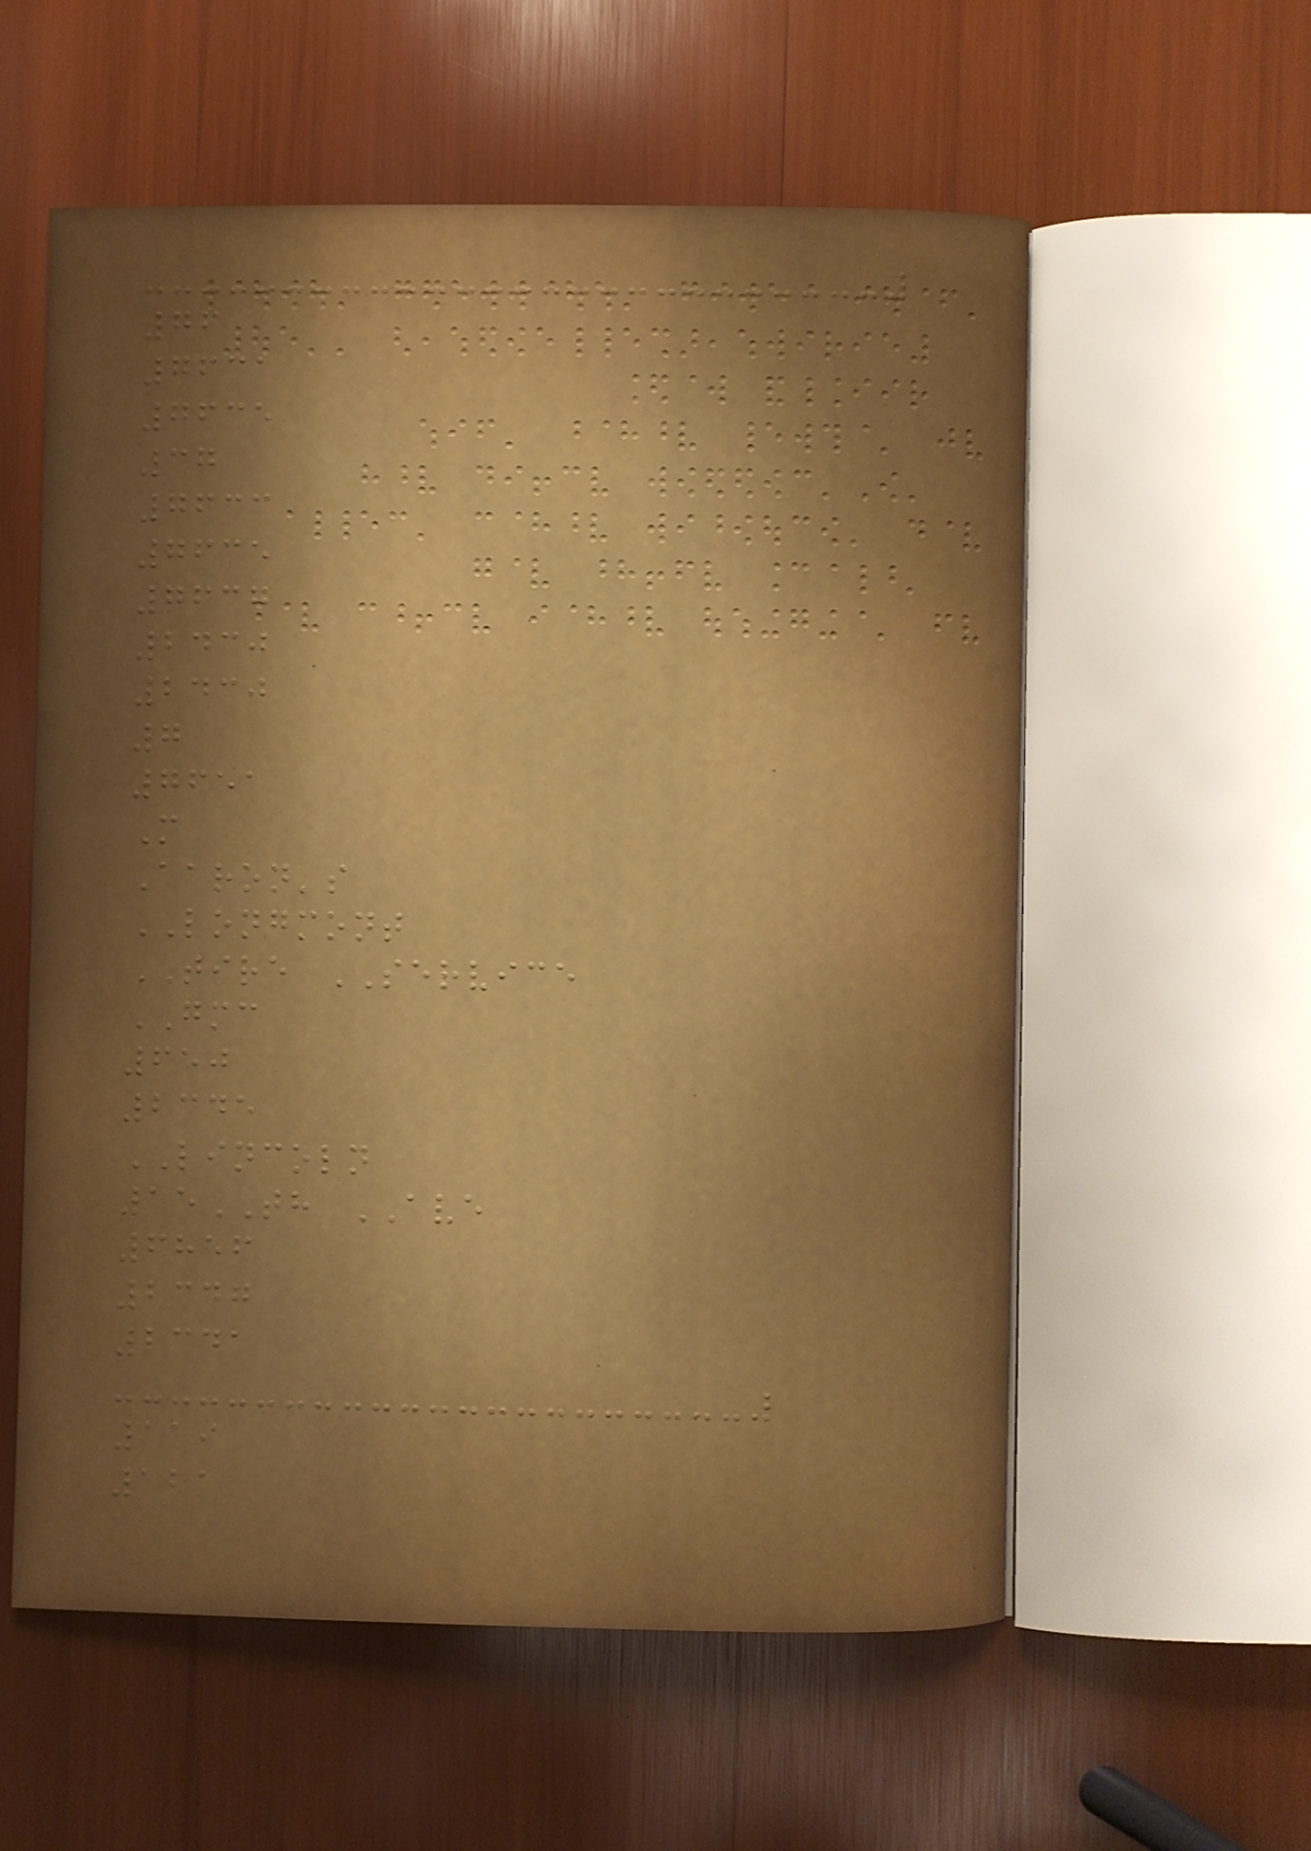76
7631
7635
37
7633
7635
7637
2430
2430
7
7651
M
Aaron's
LONGMONT
TIRE SERVICE
GMC
650
2345
LINCOLN
15TH AVE
6856
2347
2341
119
121
